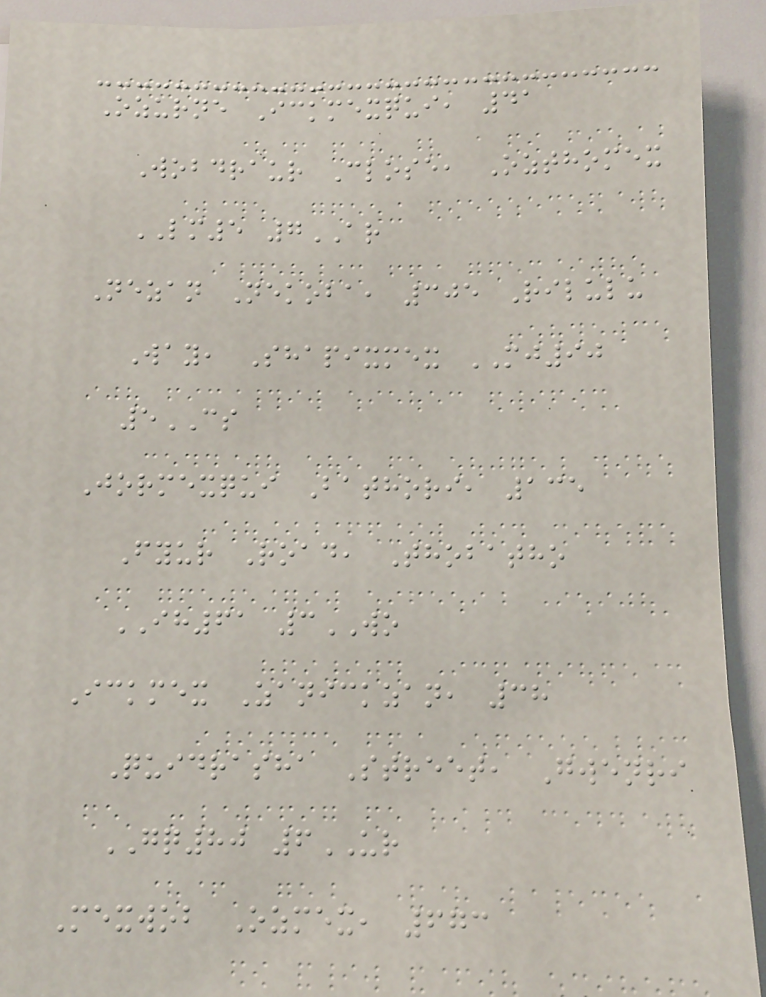Ozurne Ickmexqui, 41
Wobdraur Close, Ozthomex
LM5 7AR
Nezan Nekoba, 305 Rilulu
Way, Shapixmex MJ90
5CS
Jormexqui Bathori, 135
Fyur Road, Thobatho
IH61 3WO
Ickmex Zanickzan, 38
Quidrasha Street, Gwenri
GQ80 6UR
Mexwob Ozmex, 673
